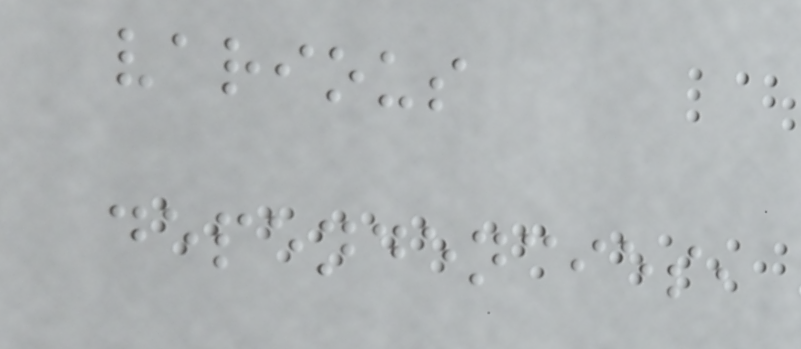various
dependencies,
